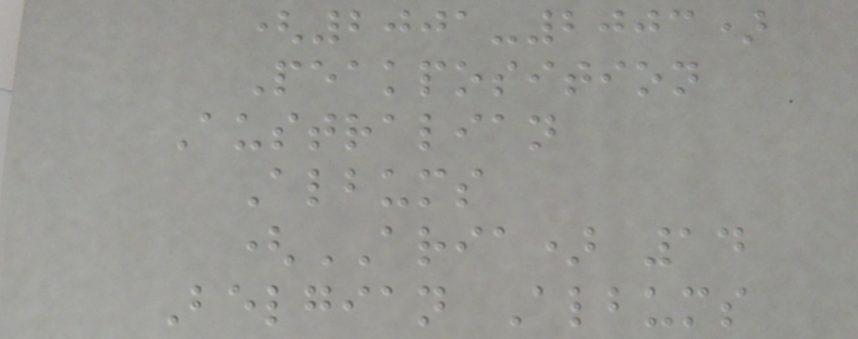(2001-2003)
Peakposition
Australian
Albums
(ARIA) 14
Belgian Albums
